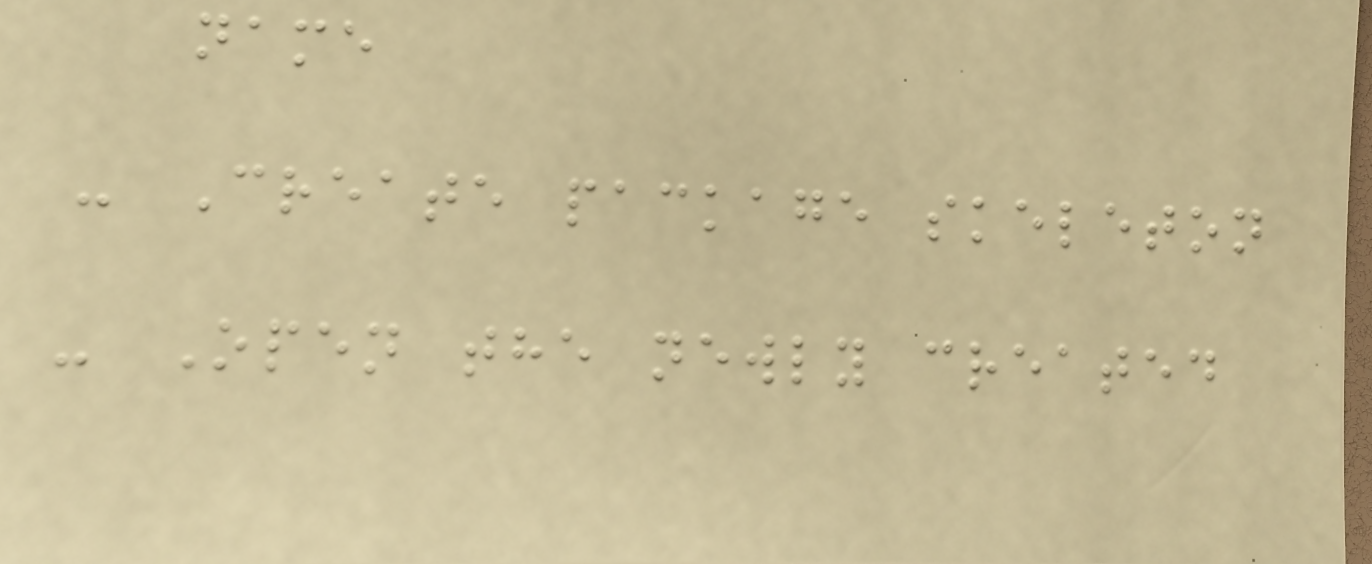name
- Create package skeleton
- Open the newly created
